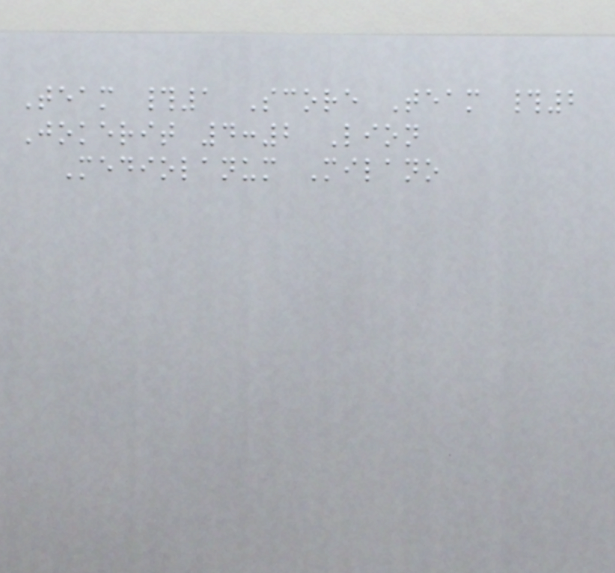Team #1 Score Team #2
Jokerit 4:2 Lion
Mediolanum Milano
